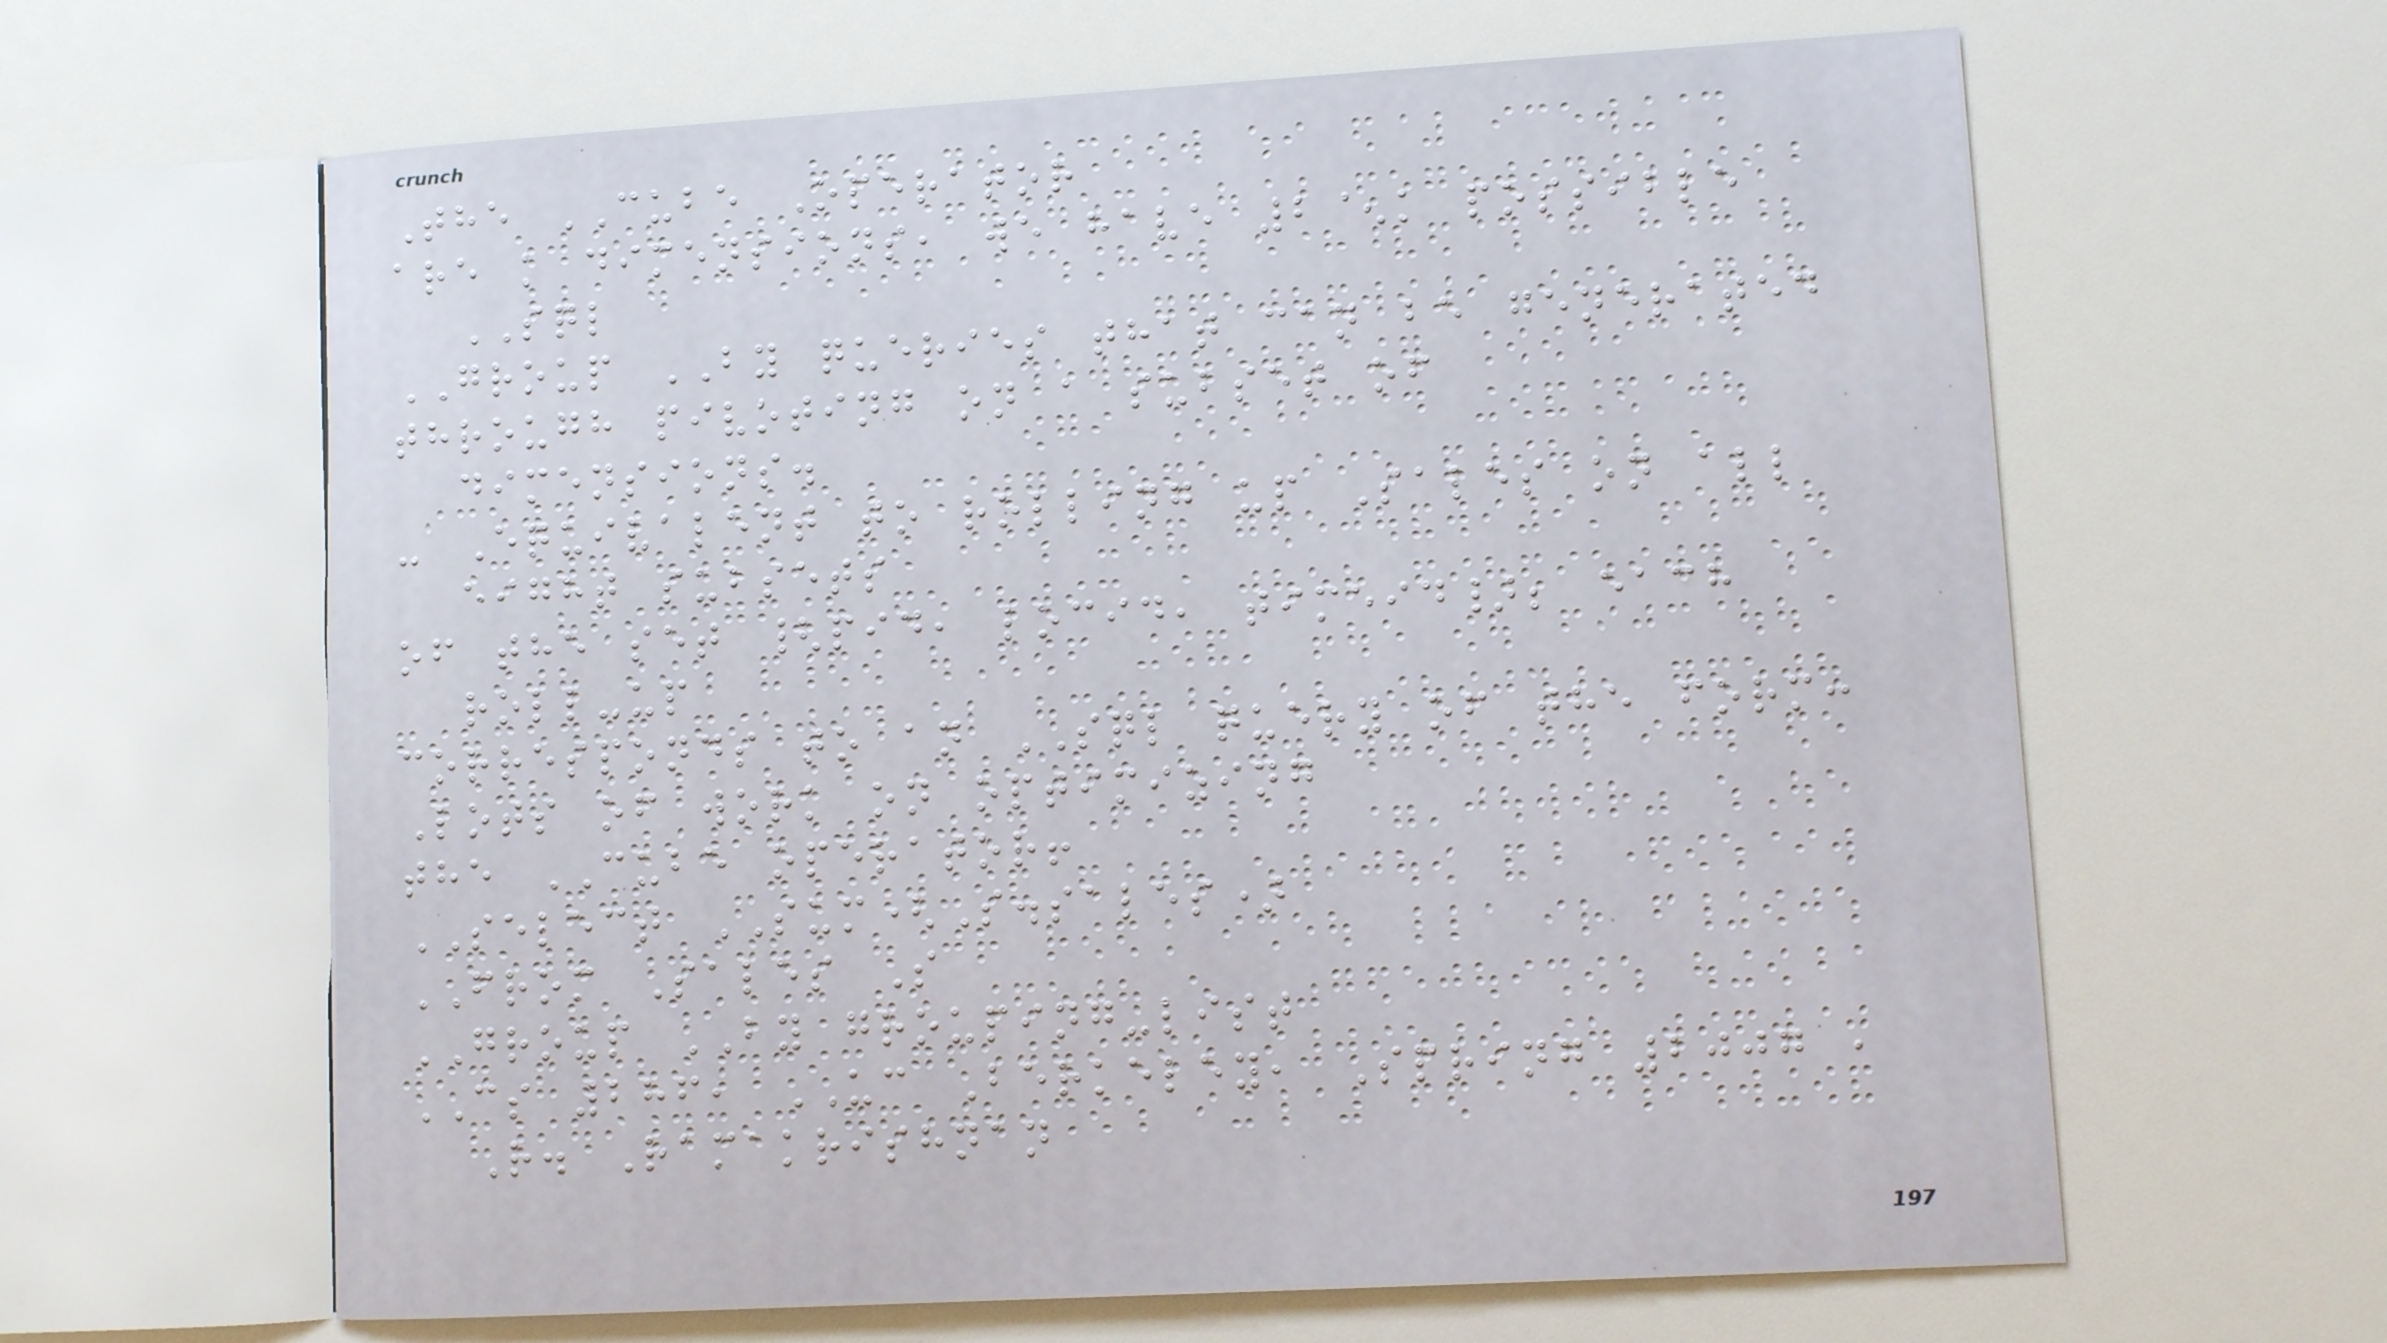The CUBE Operator
are k dimensions, we have 2^k possible
SQL
GROUP BY queries that can be generated
through pivoting on a subset of
dimensions.
- Equivalent to rolling up Sales on all
eight subsets
of the set {pid, locid, timeid}; each
roll-up
corresponds to an SQL query of the form:
Lots of work on optimizing
the CUBE operator!
SELECT SUM(S.sales)
FROM Sales S
GROUP BY grouping-list
CS 286, UC Berkeley, Spring 2007 ,
R. Ramakrishnan
